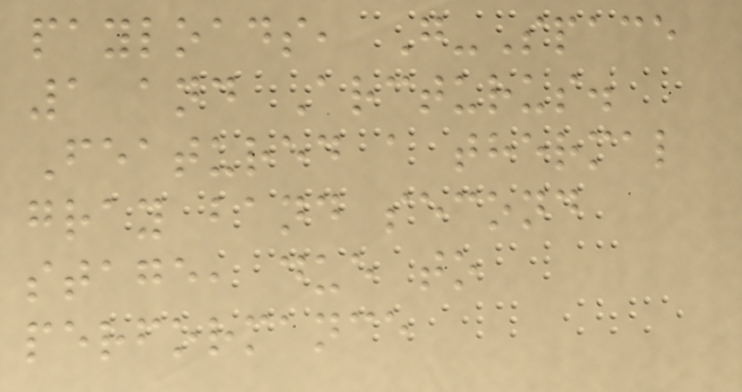payloads, G-Space
1 and Arcturus.
Featured a thermal
gray band second
stage, due to
performance
